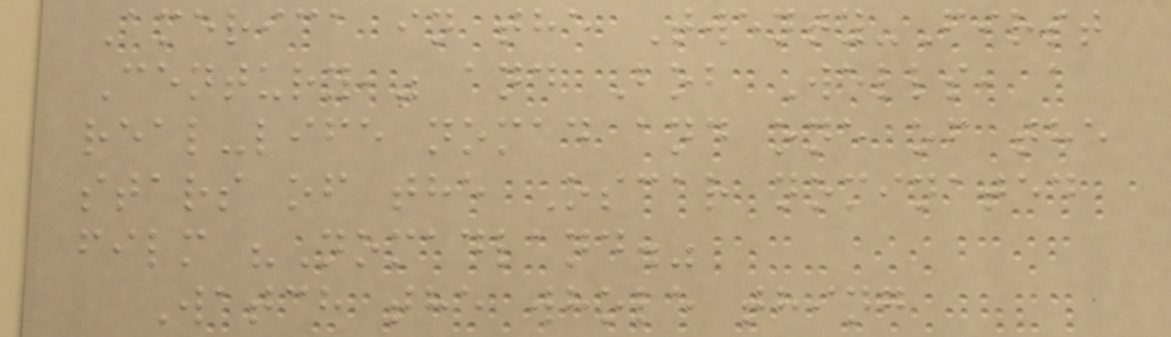America in the Twenty-First
Century," and Bob Wells, a
real-life nomad and one of the
stars of the Oscar nominated
film "Nomadland."
Watch the whole thing
